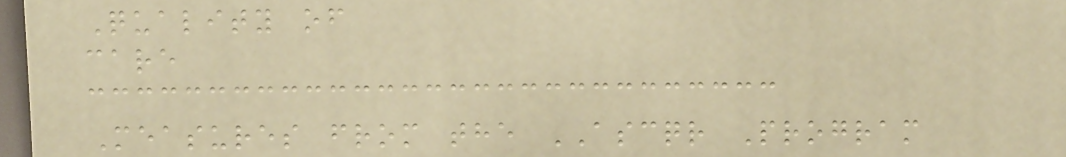Quality of
care
Measures from the ASCQR Program
